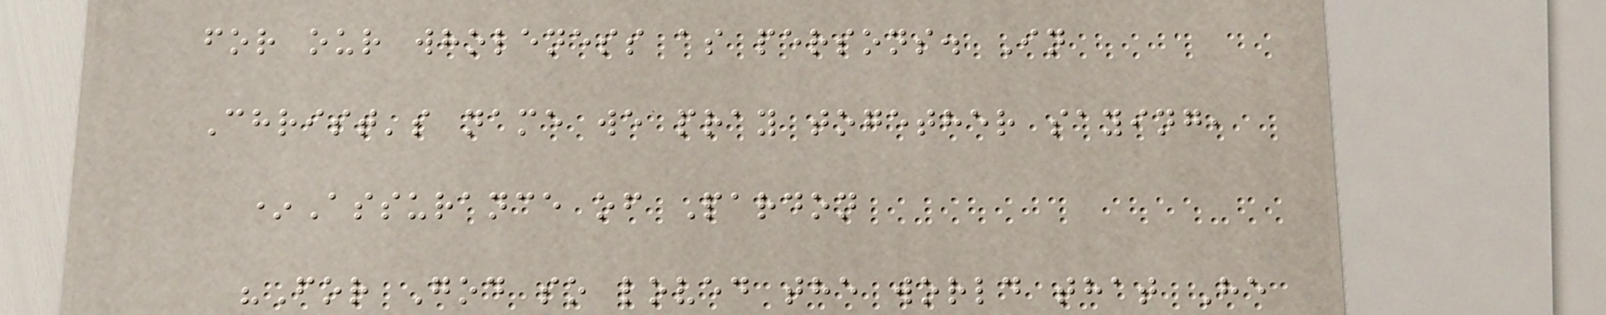for our wholeness as persons. In
Christ's name we pray together saying,
*Assurance of Pardon
"For God so loved the world that He
